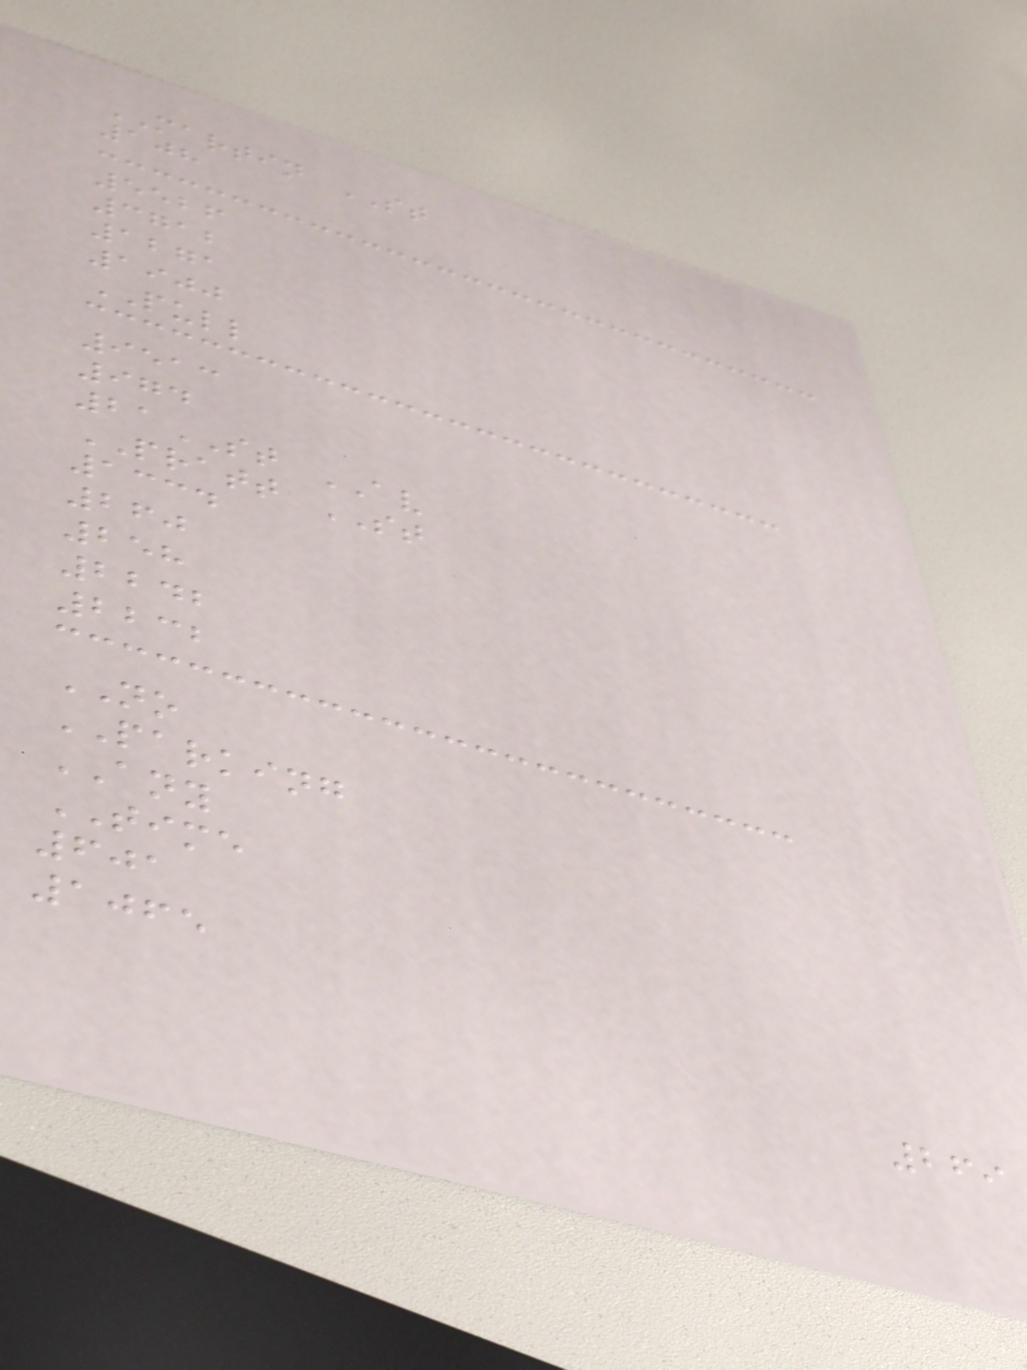MARTIN ST
108
5526
3712
1271
1900
PULL
9513
974
21ST AV
PRATT ST
1334
260
258
2242
2232
NO
PARKING
ANY
TIME
601
1065
269
